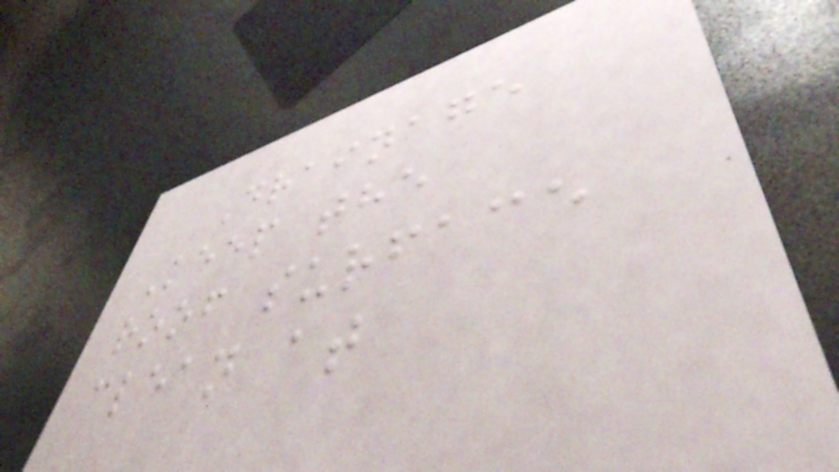Drainage
Keep the
roof surface
clean at
